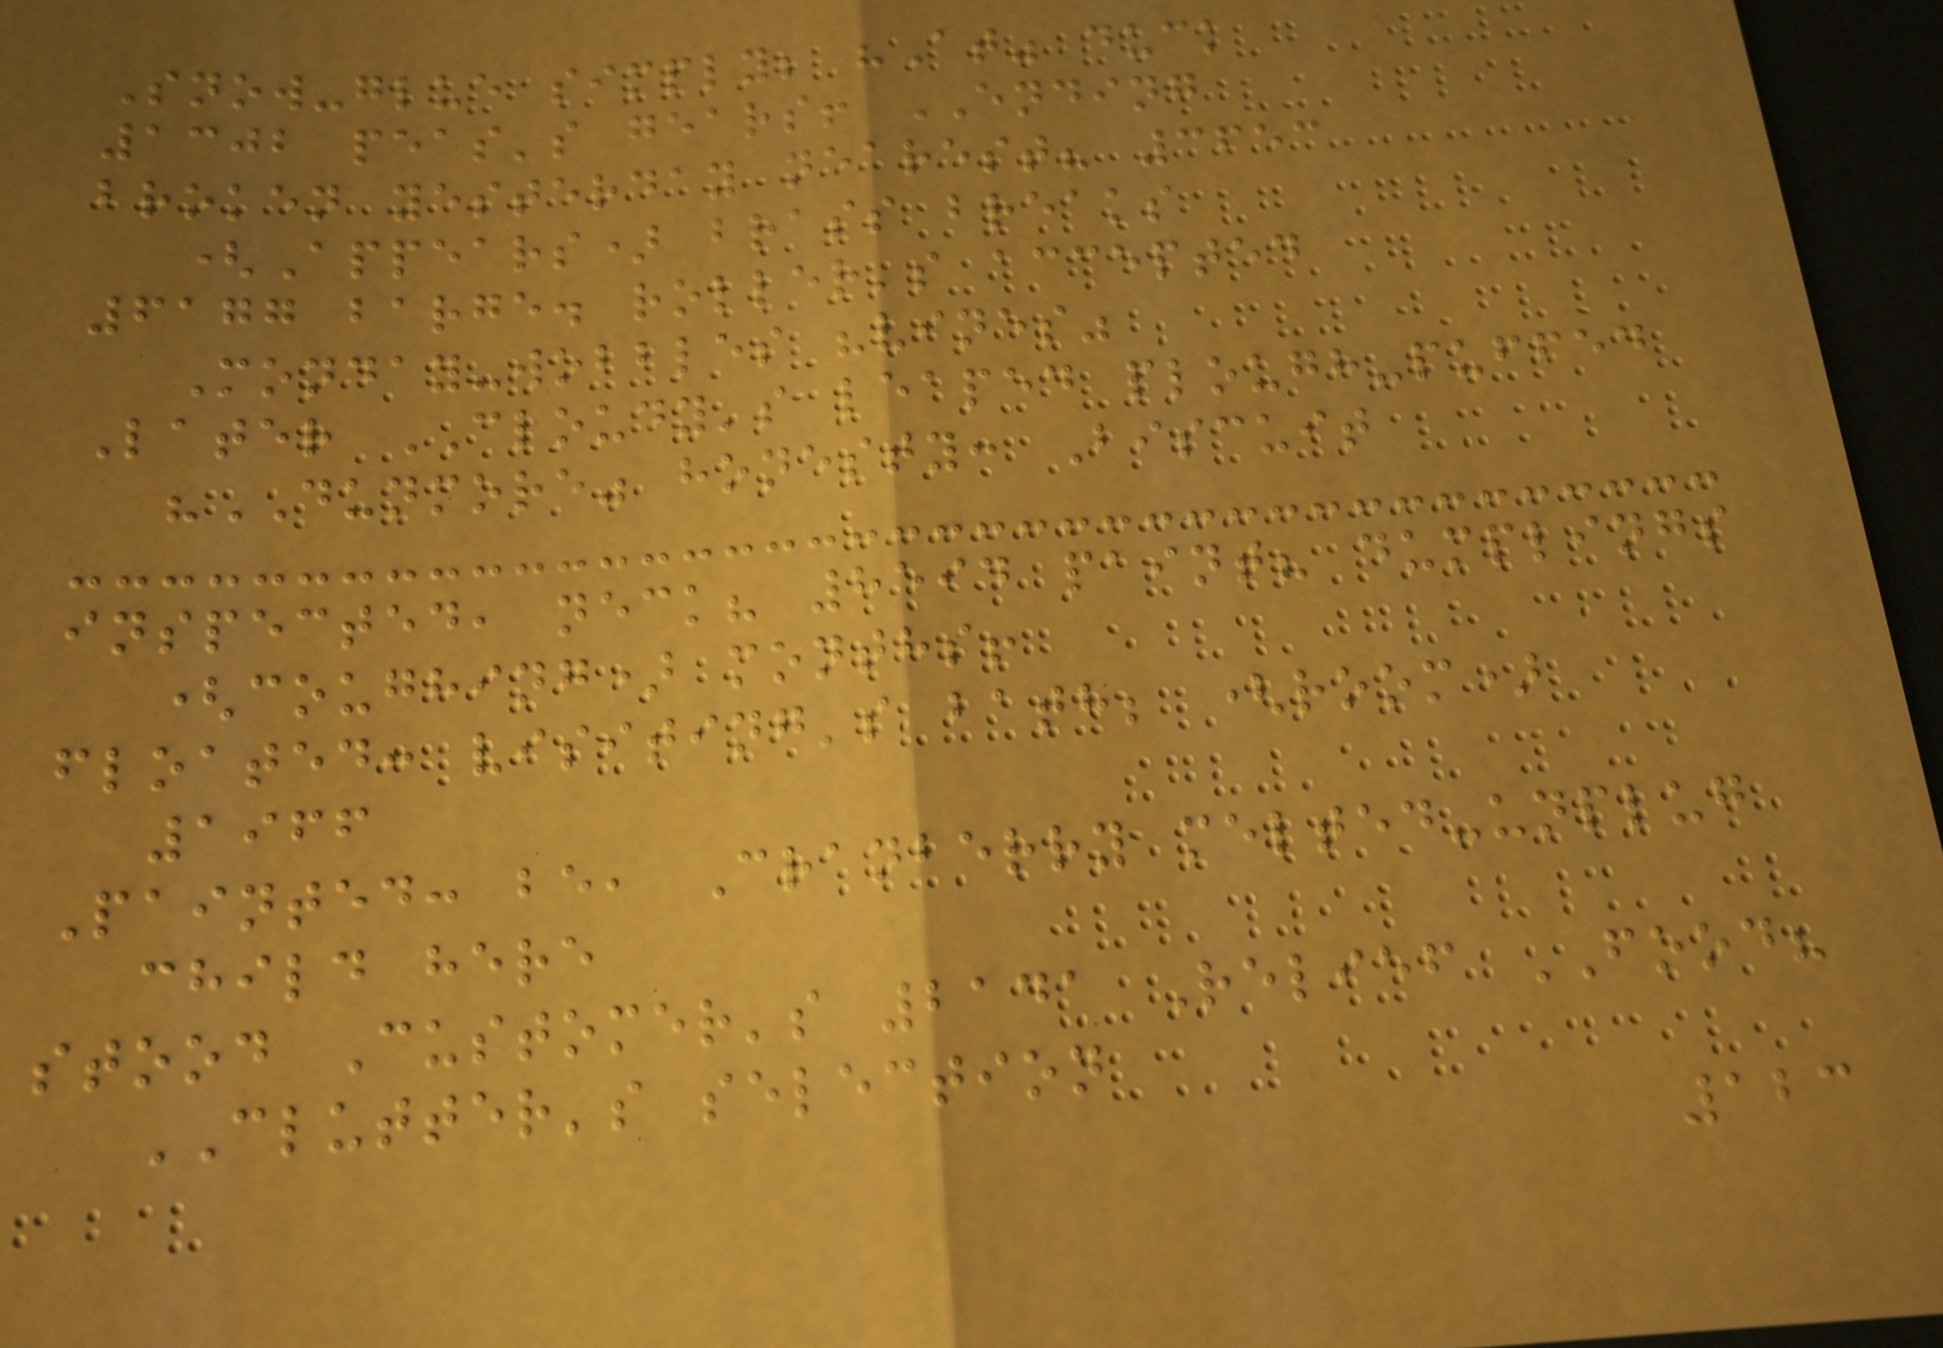Snow-glue simply; "At" duck
1302 peas's gears! ENDING
broken yesterday nearest? 3653
(Appears) brass breaks
6177 barge. roller's accepted
Monday-wobbles "vines"
Later CLOUDY's leaped plough-puffed
"DUNMORE" honesty: Biscuit
inspected, neck? 8594 paint? dumplings
(coughing) months!
floated: visiting's bath; (room)
1966
Painted: be, Cranberry melted-unplug
child here
stood Customer's 2141 Relief FOOD?
CLUTTER's selection
123
